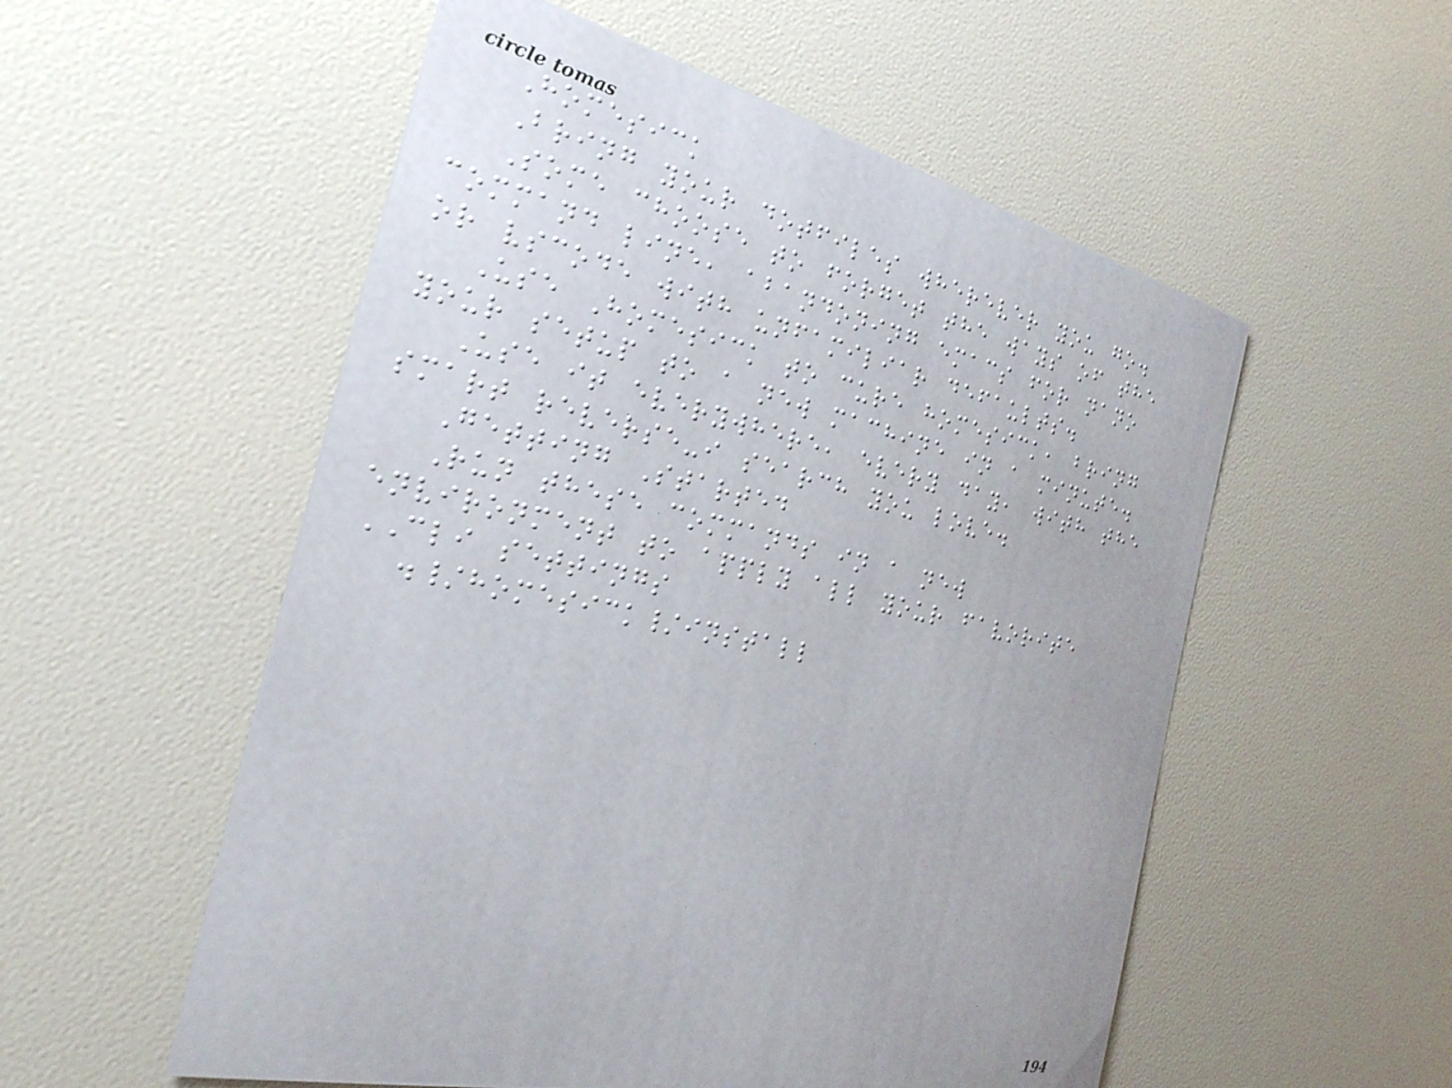Homesick
Bring your dotfiles wherever you go.
Some choose to forget the ways of the
command line, abandoning emacs for nano
or vscode with unfamiliar defaults.
Use Homesick to cure homesick, bring
your setup to a new machine in a minute.
Use it everywhere, every day, with the
smart reverse-i search you love.
Getting Started
Run these commands in a new
environment to apply all your favorite
CLI settings
./homesick/install
